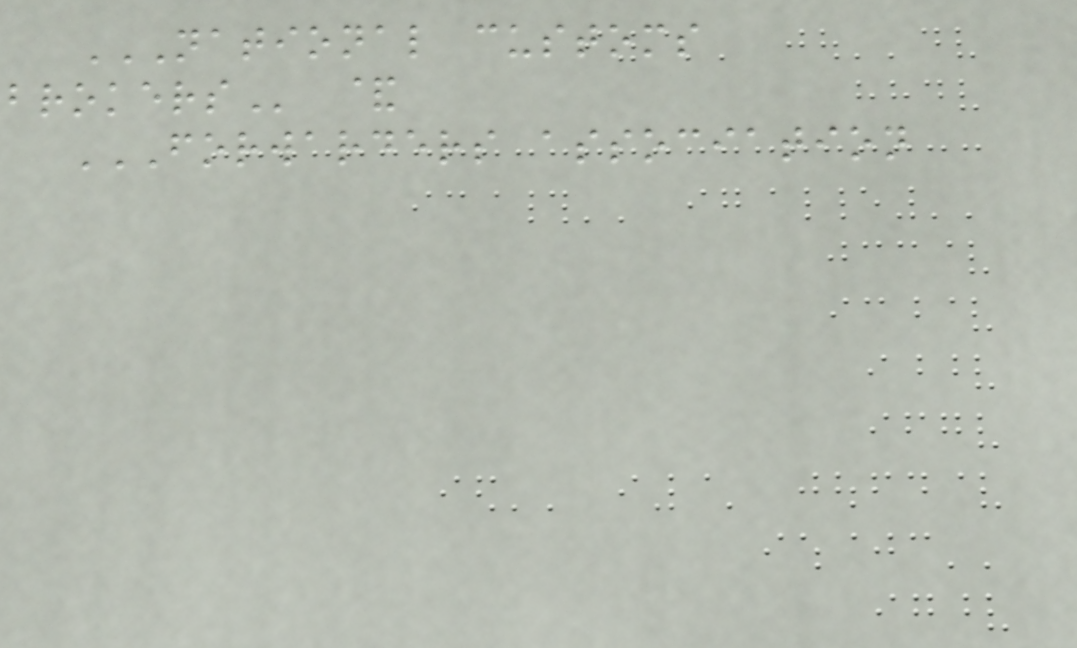NATIONAL CUSTOMS
BROKERS &
FORWARDERS ASSOCIATION
